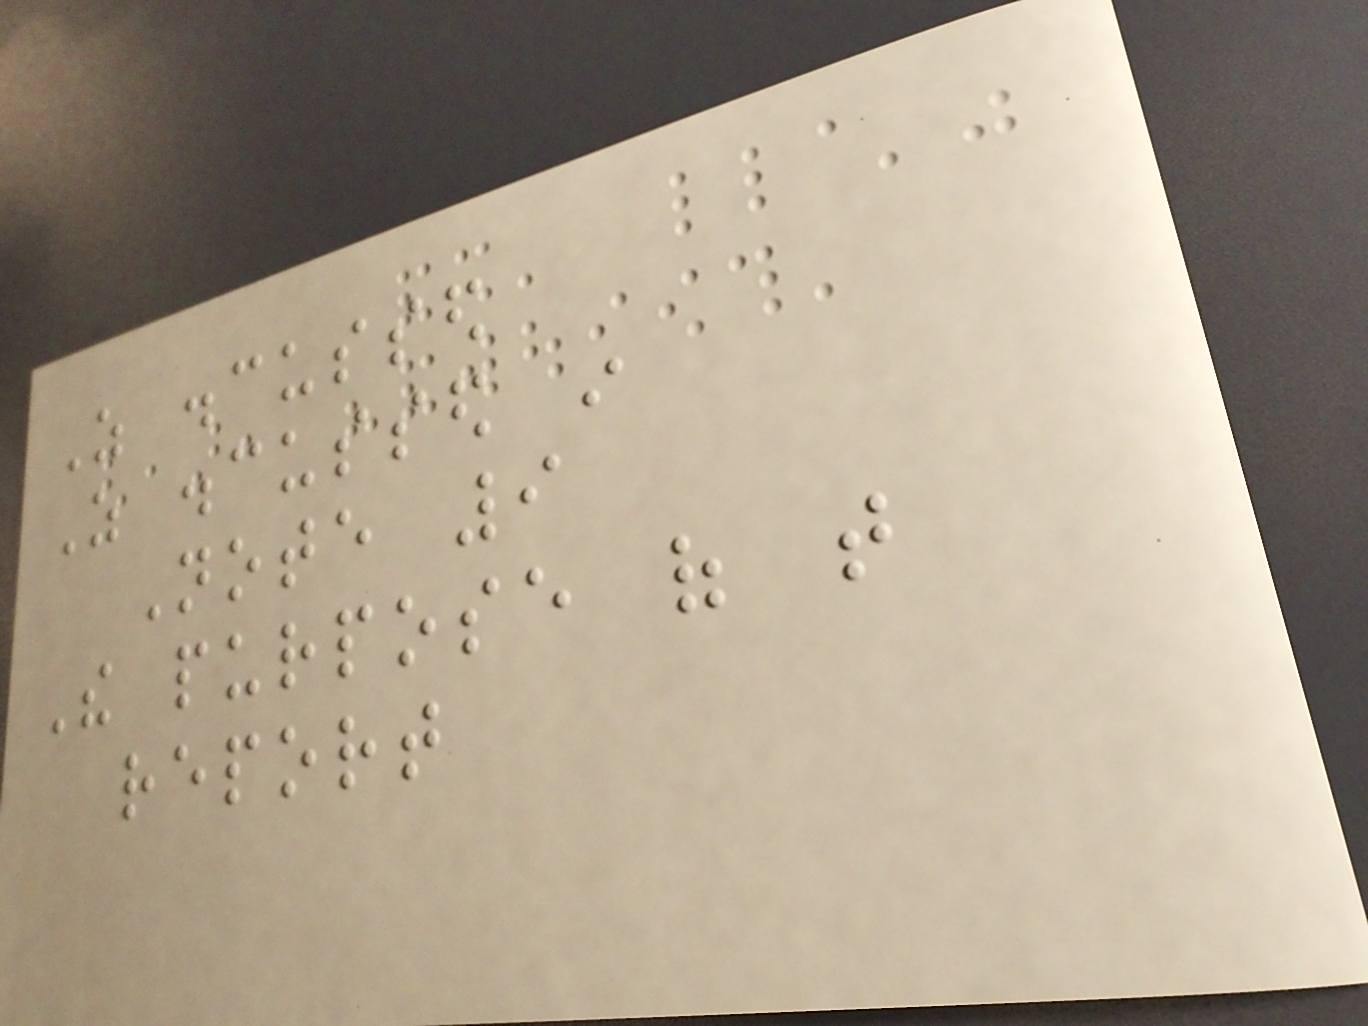As discussed
As discussed in
Note 9
The purpose of that
report
